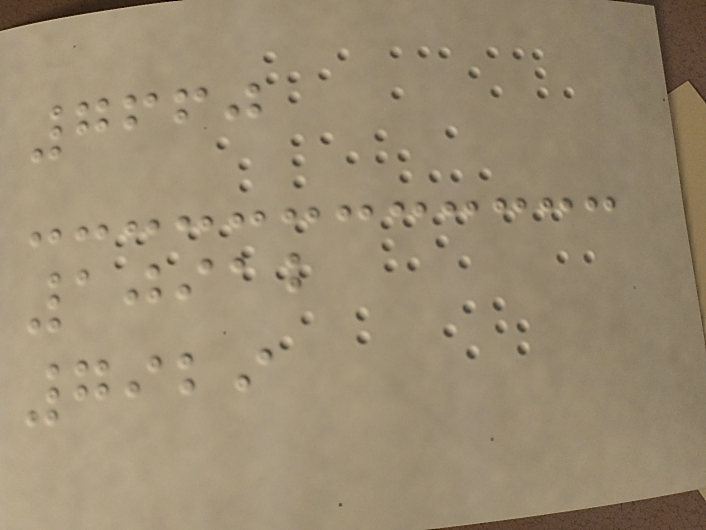7660
10912
7929
